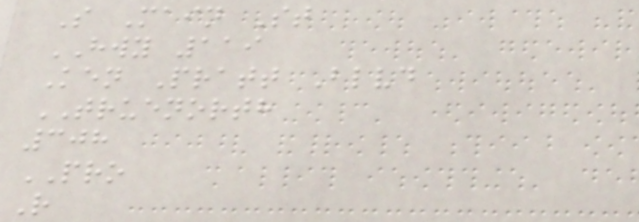S Main St
HWY 119
Ken Pratt Blvd
TRUENORTH
308
PRO
R
